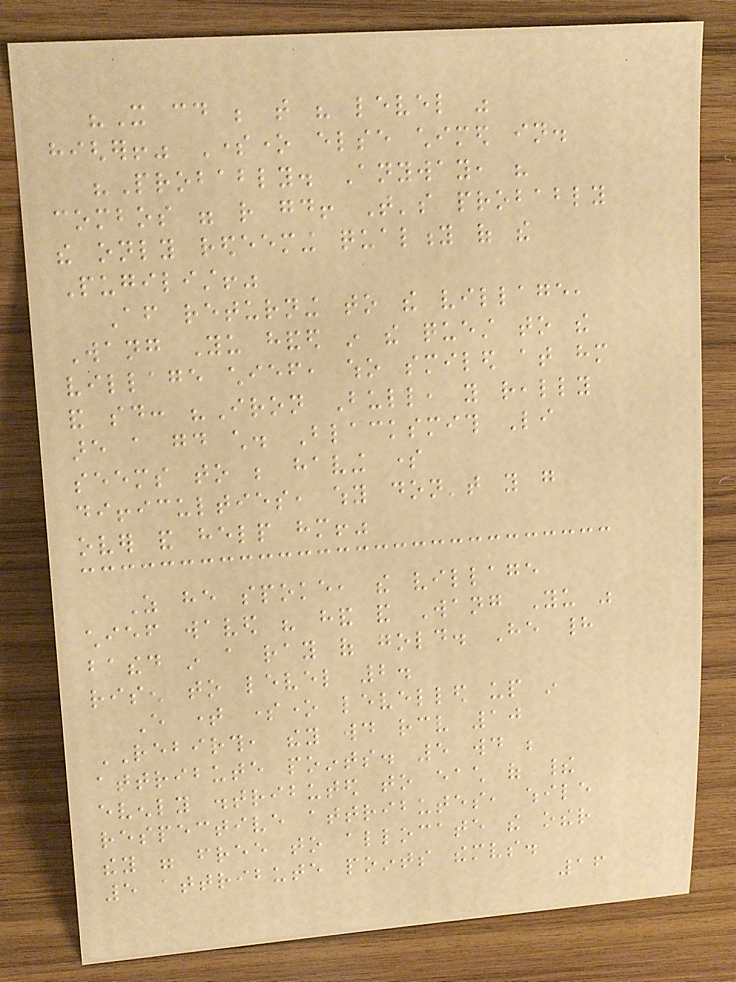"It could be that his level was
higher!" Someone else chimed in.
"Probably. Anyway, his
combos were rather good! That's probably
the only redeeming quality of the
Pugilist!"
After returning to the village,
Wang Yu handed in the quest to the
village chief, who smiled at him
and said: "Iron Bull, you really
are a good child. Blacksmith Li
seems to be having some
difficulties, why don't you go
over and help him!"
As he spoke, the village
chief waved his hand and Wang Yu was
bathed in a ray of gold. He had
risen to level 2.
Every time someone levelled up in
REBIRTH, they would receive 10
attribute points. 5 would be
evenly distributed to each of their
respective attributes, while
they were free to allocate the other
5 attribute points themselves.
16
